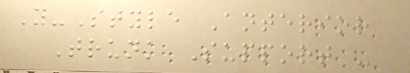Y-Style Anterior
Trunk Support -
